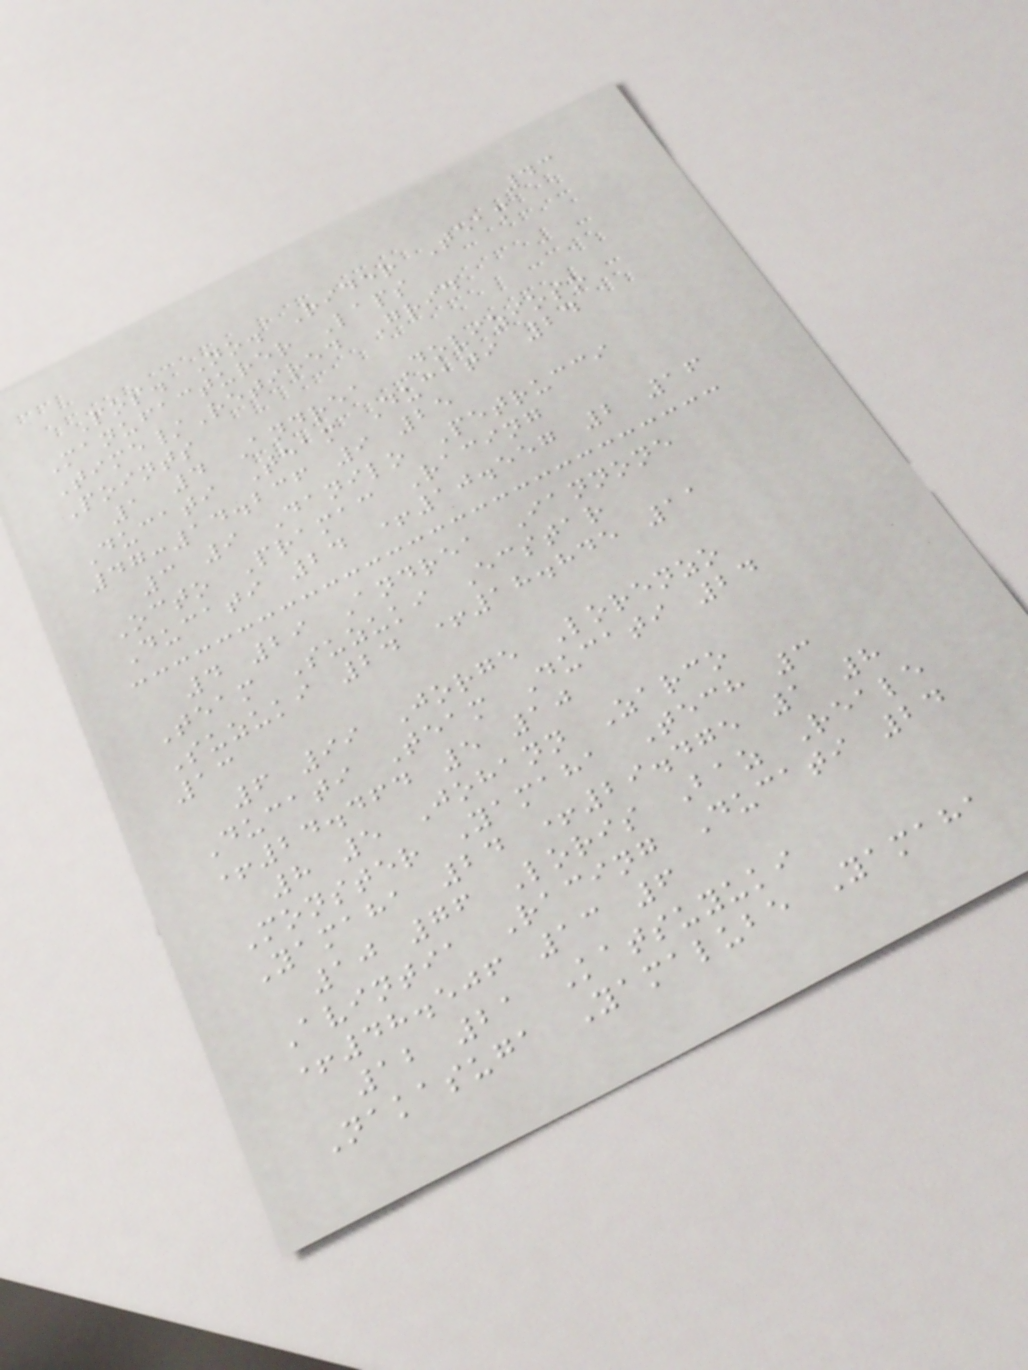43
Pos. No. Rider Team
Manufacturer Laps
Time/Retired Grid
Points
1 4 Andrea Dovizioso
Ducati Team Ducati 24
47:14.236 9 25
3 9 Danilo Petrucci
Octo Pramac Racing
Ducati 24 +10.557 2 16
4 29 Andrea Iannone
Team Suzuki Ecstar
Suzuki 24 +18.845 11
13
6 99 Jorge Lorenzo
Ducati Team Ducati 24
+24.464 5 10
8 5 Johann Zarco
Monster Yamaha Tech 3
Yamaha 24 +29.475 1 8
10 76 Loris Baz Reale
Avintia Racing Ducati 24
+48.506 13 6
12 21 Katsuyuki
Nakasuga Yamalube Yamaha
